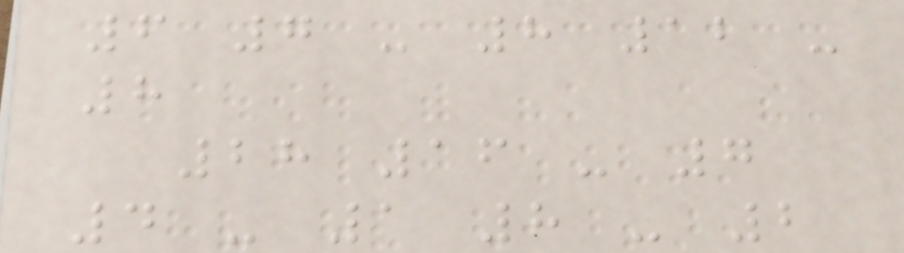6 7 - 8 12 -
8
28 16 - 7
4 - 1 8 - 2
